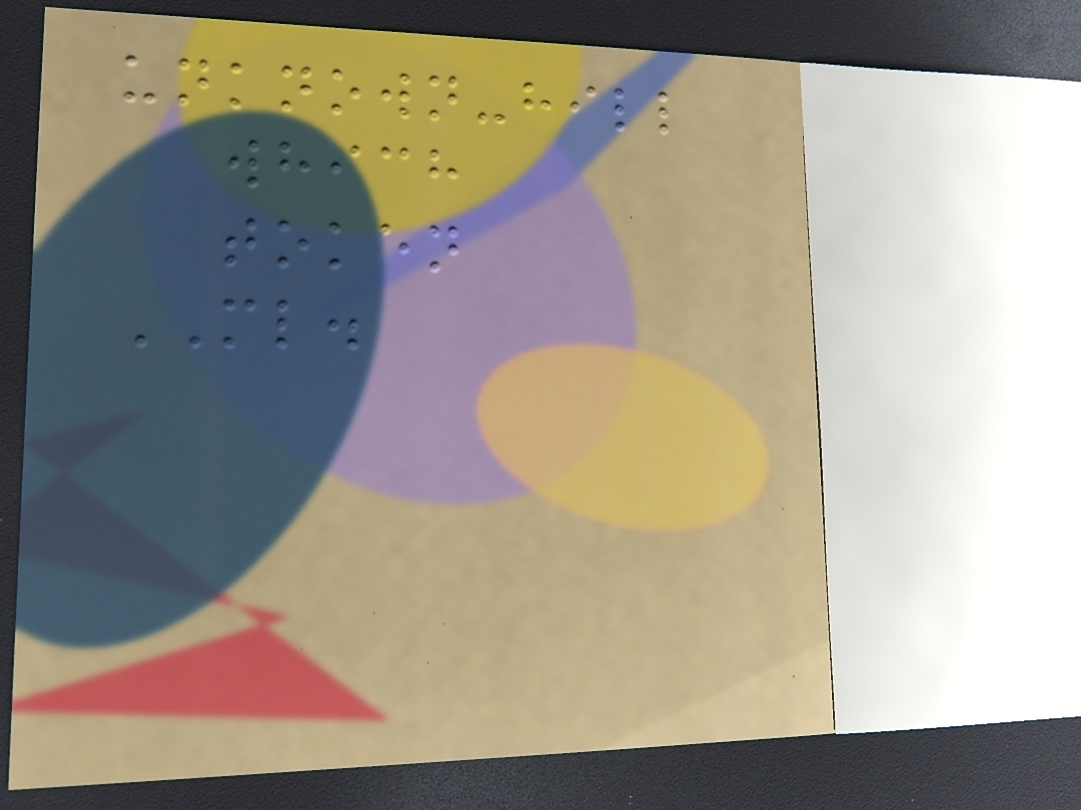unknown-hill
which
token
ML.
